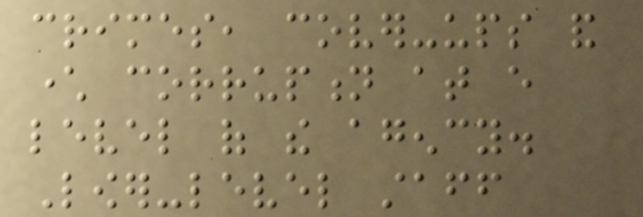crimes, cover-ups and
character corruption at every
level of the agency.
Lower-level staff
